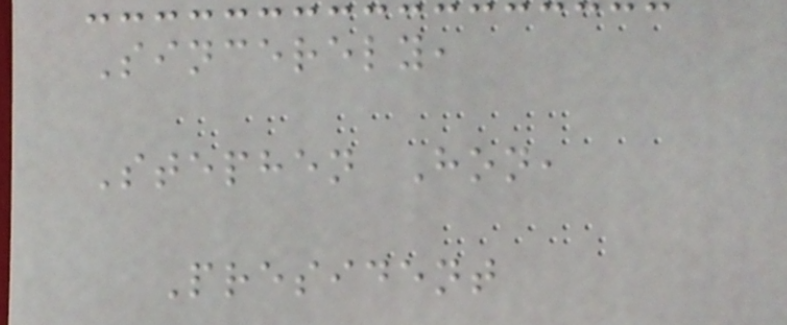Sincerely,
Stephen Hon,
President
